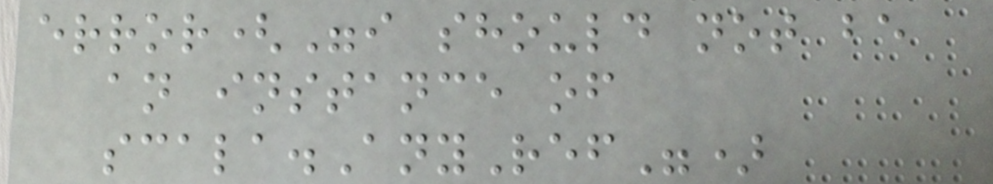error("i should not be
an instance of
scala.AnyRef")
